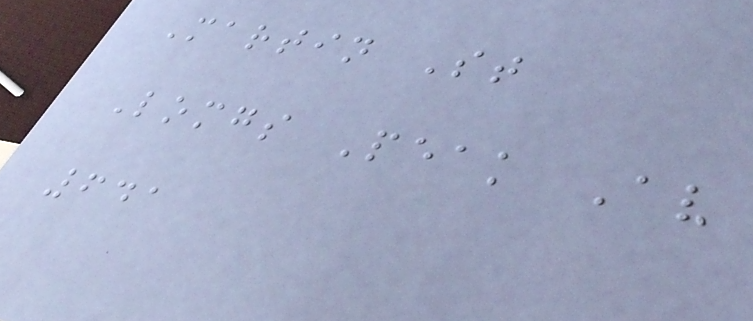Martin St
Lomgs Peak Av
641
